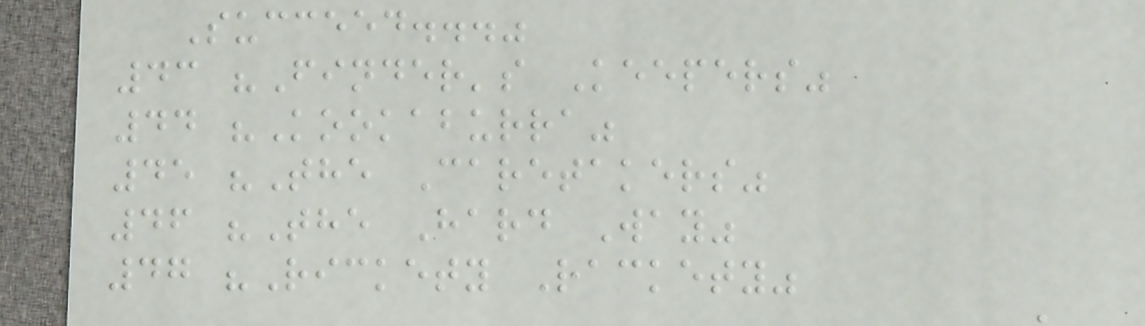Succeed..."
43 "Finder's Keepers"
44 "Kookaburra"
45 "The Caretakers"
46 "The Hard Way"
47 "Rickety Rackety"
